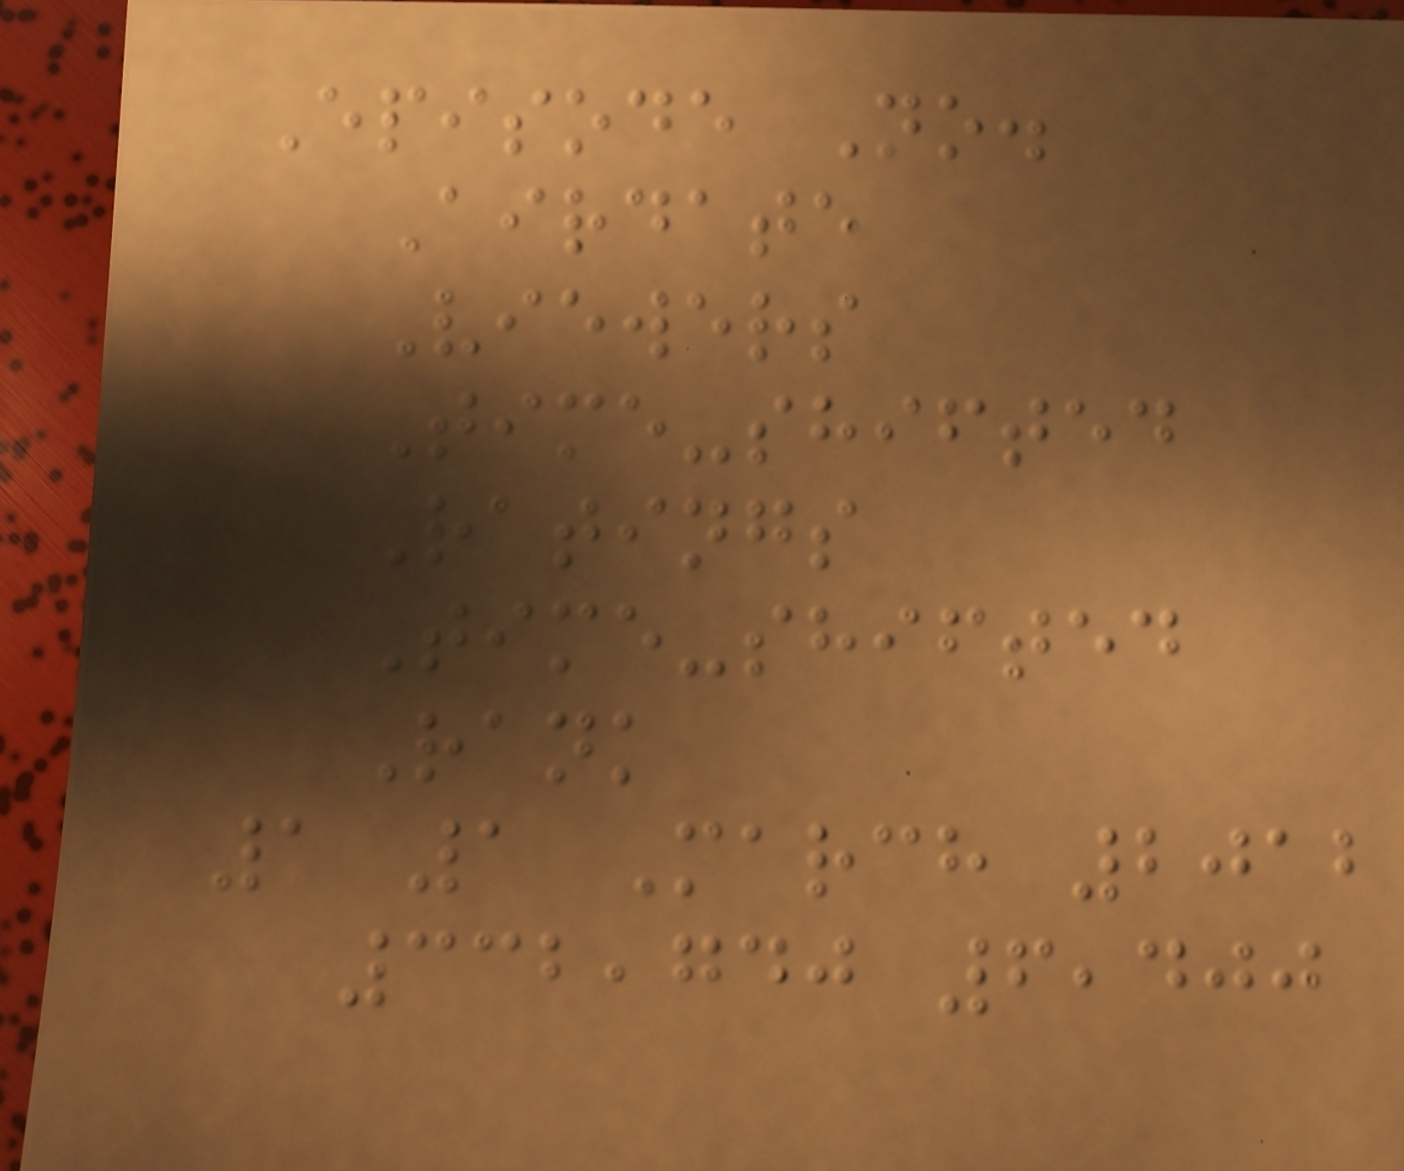Episode No.
Airdate
Viewers
Time-shifted
Ratings
Time-shifted
Rank
1 1 March 2012
332,740 6,400
